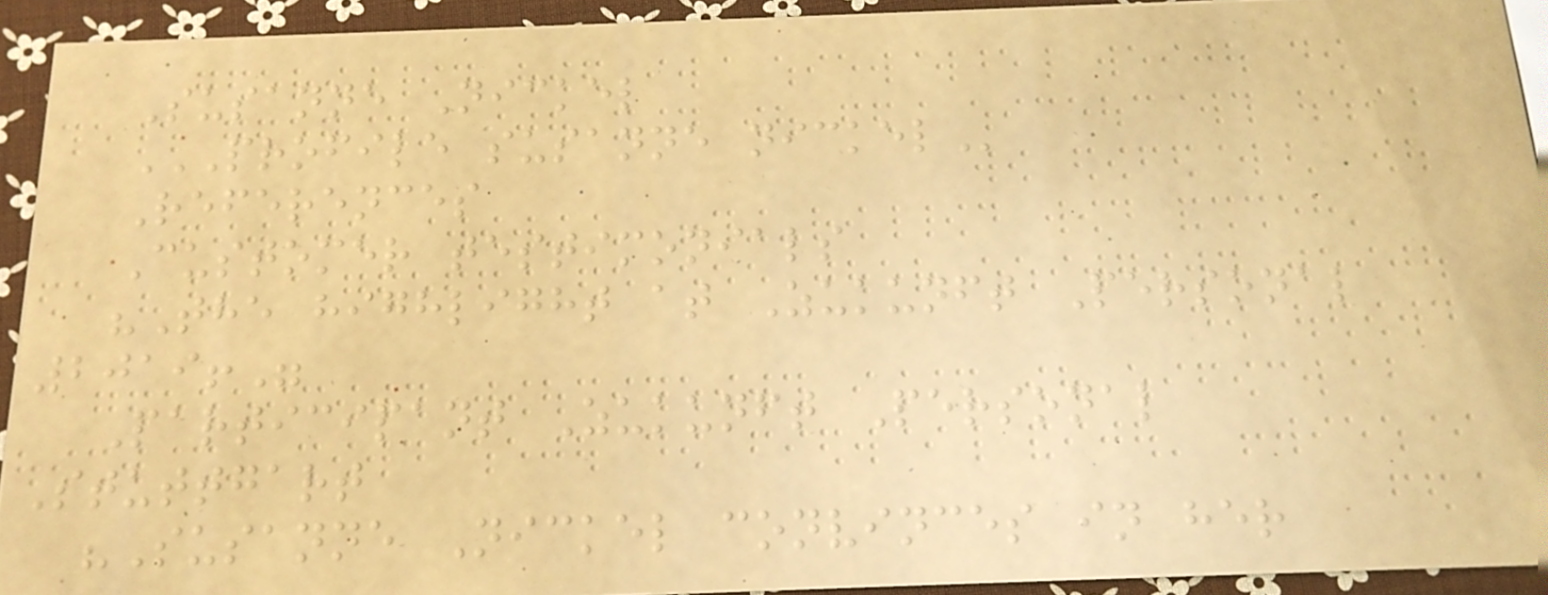Susanne Nickel
PROFILE SUSANNE NICKEL
References
Customer testimonials
"The highlight at Zukunft Personal
2019!"
Participant Zukunft Personal
Stuttgart
"Susanne Nickel convinces in her
